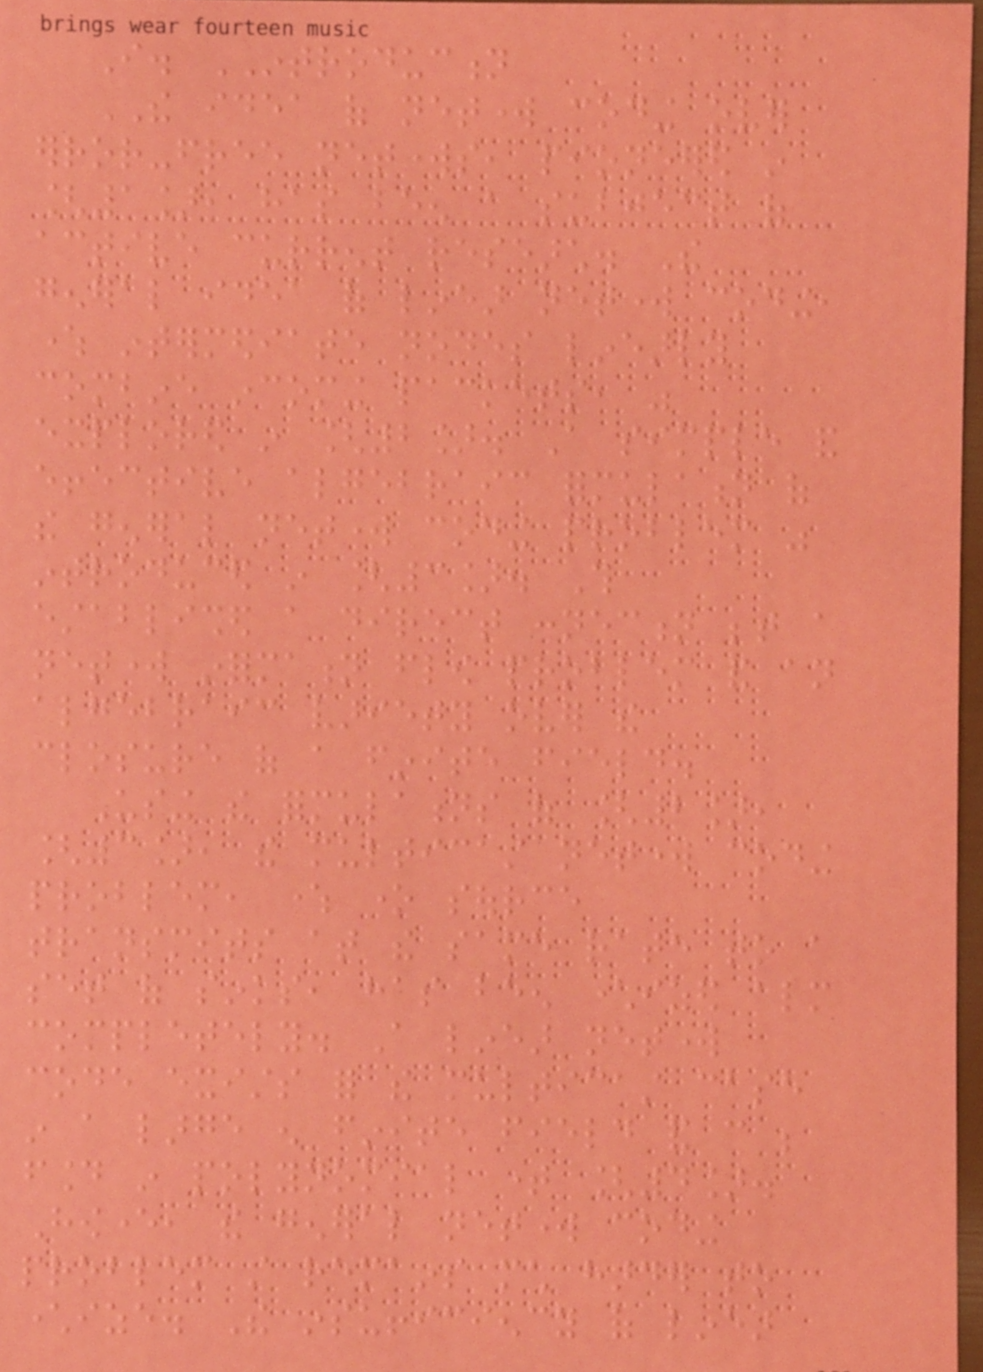I. INTRODUCTION
THE idea of network coding over
error-free networks, pioneered in
[1], has been a subject of
active current research. The
general idea of linear network coding,
where intermediate nodes linearly
combine incoming packets, was
explored in [2]. A simple and
effective algebraic formulation of
the general network coding problem was
introduced in [3]. This
established a direct connection between a
network information flow problem and an
algebraic variety over the
closure of a finite field.
Using the formulations of [2],
[3], the multicast network coding
problem, where one source
transmits at the same rate to a
set of sinks, has been characterized almost
completely. A linear network
code exists for the multicast case
in a large enough finite field and can be
found in polynomial time [4].
However, the general network coding
problem still remains much harder to
characterize. The insufficiency of linear
